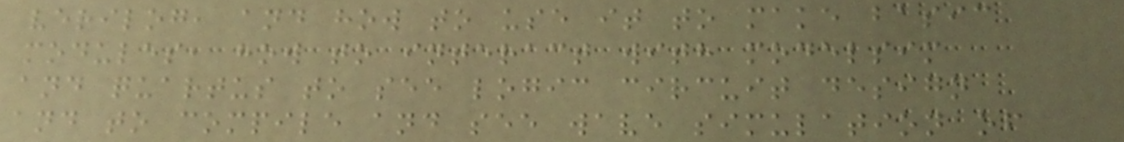verilog, and how to use it to make basic
modules, how to interact with modelsim
and quartus to see logic circuit design
and to compile and see wave simulation of
